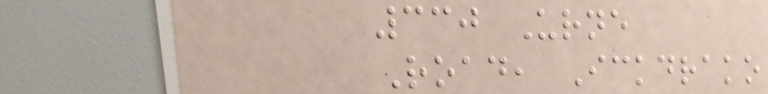330 Urne
Road, Ickdrako
